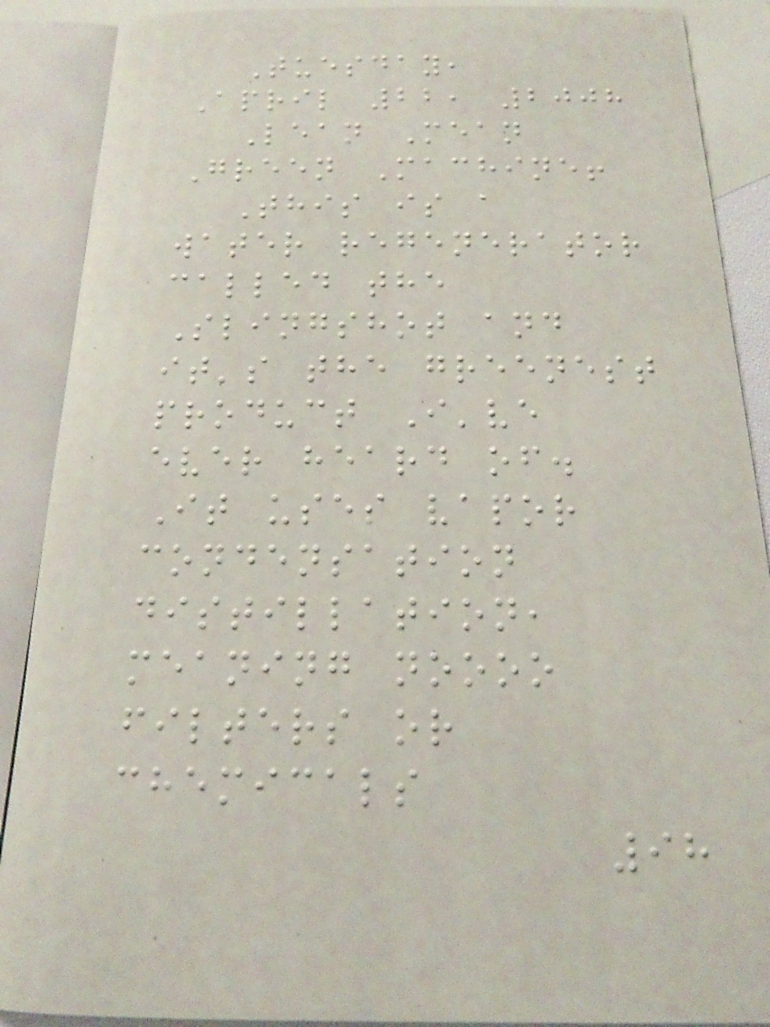Tuesday,
April 22, 2008
Lean Mean
Green Machine!
This is a
water regenerator
called the
Slingshot and
it's the greenest
product I've
ever heard of.
It uses vapor
condensation
distillation,
meaning noooo
filters or
chemicals
98
